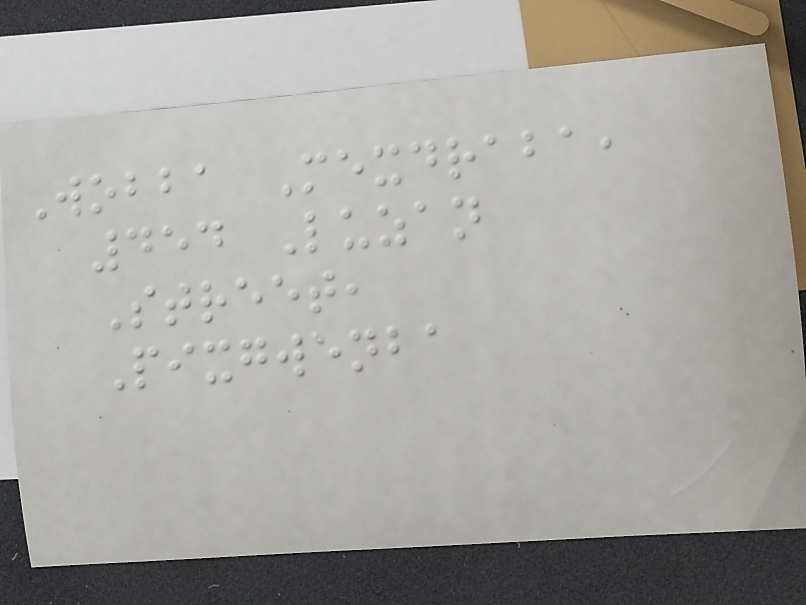Wobba Mexdraba,
454 Luzan
Street,
Pixgwenba
